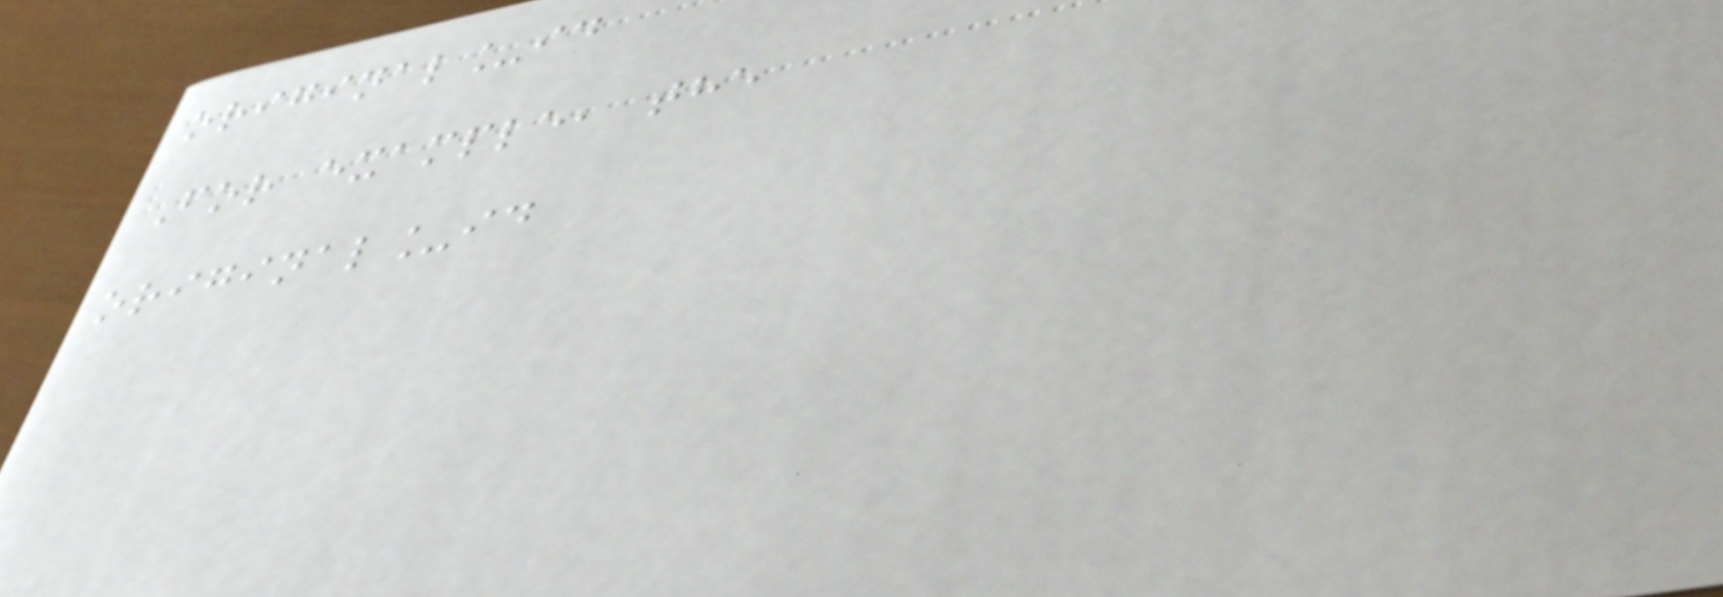original_id
For example, the
original_id
